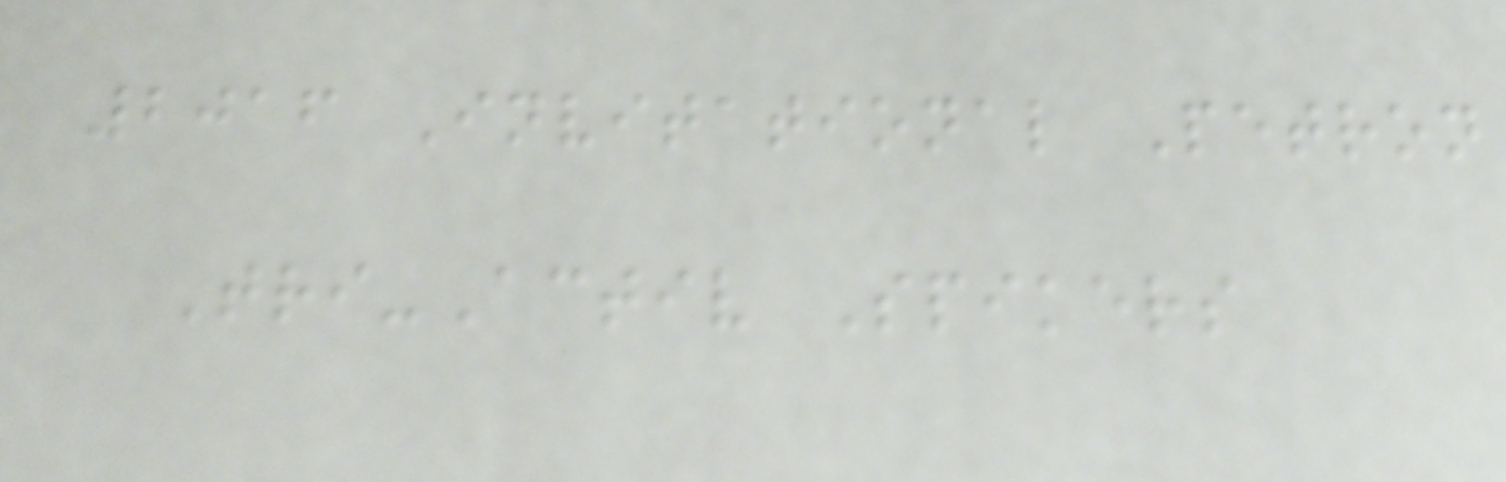2016 Invitational Petron
Tri-Activ Spikers
